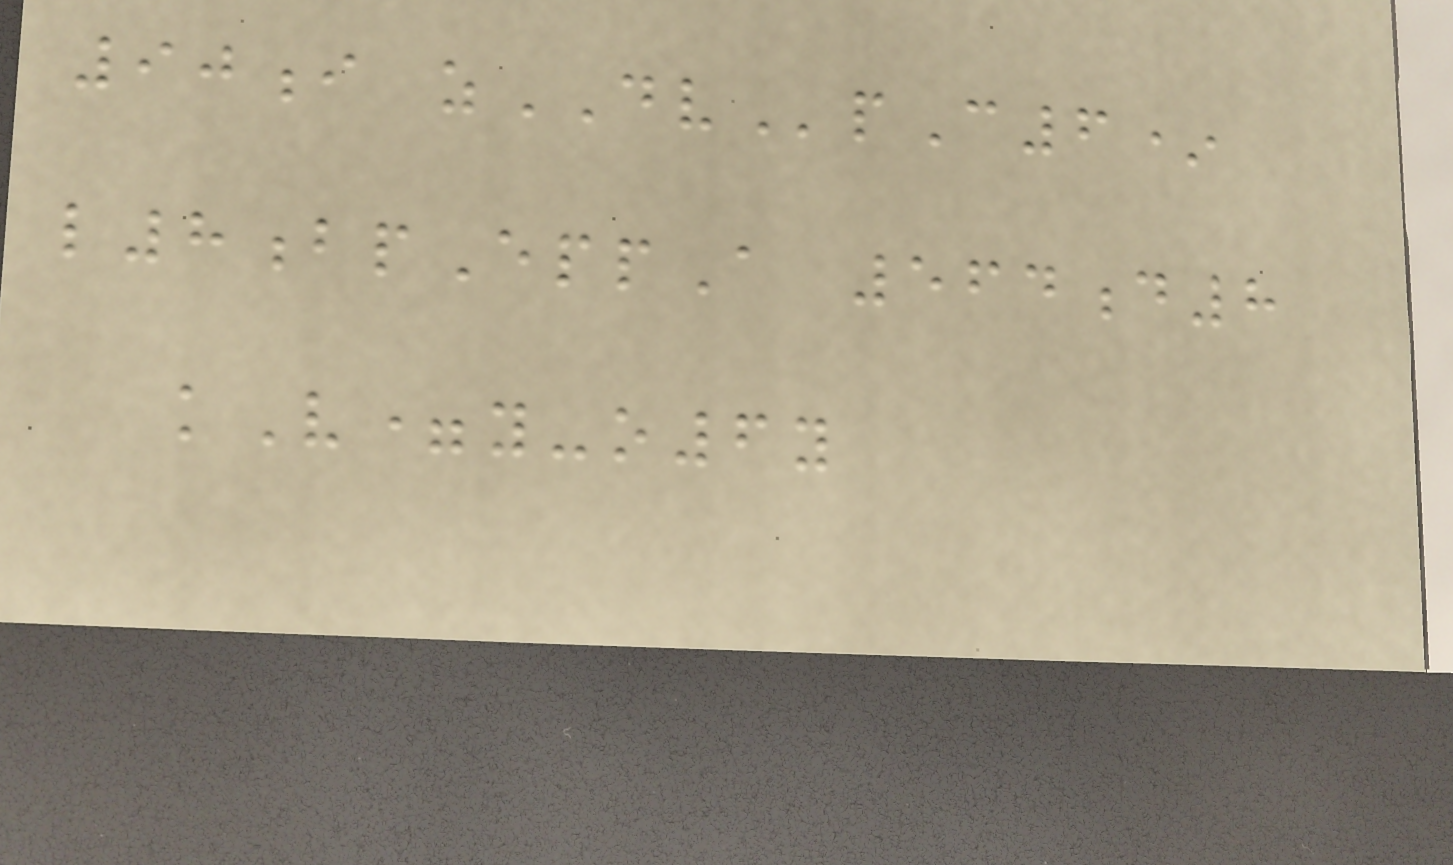90i zDVpC6*
l8bpEppA 564d8
kV=y-o6y
